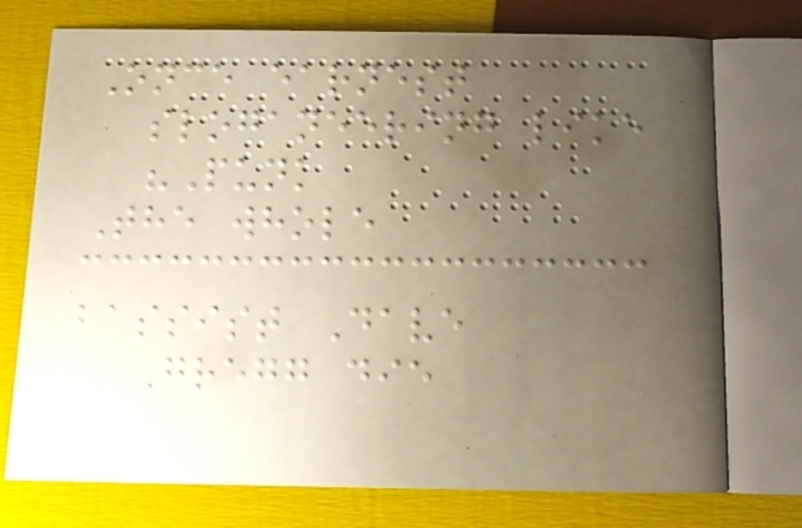Once earnest
sloganeering like
"Punk
The whole
bassist Dave
Gregg die
